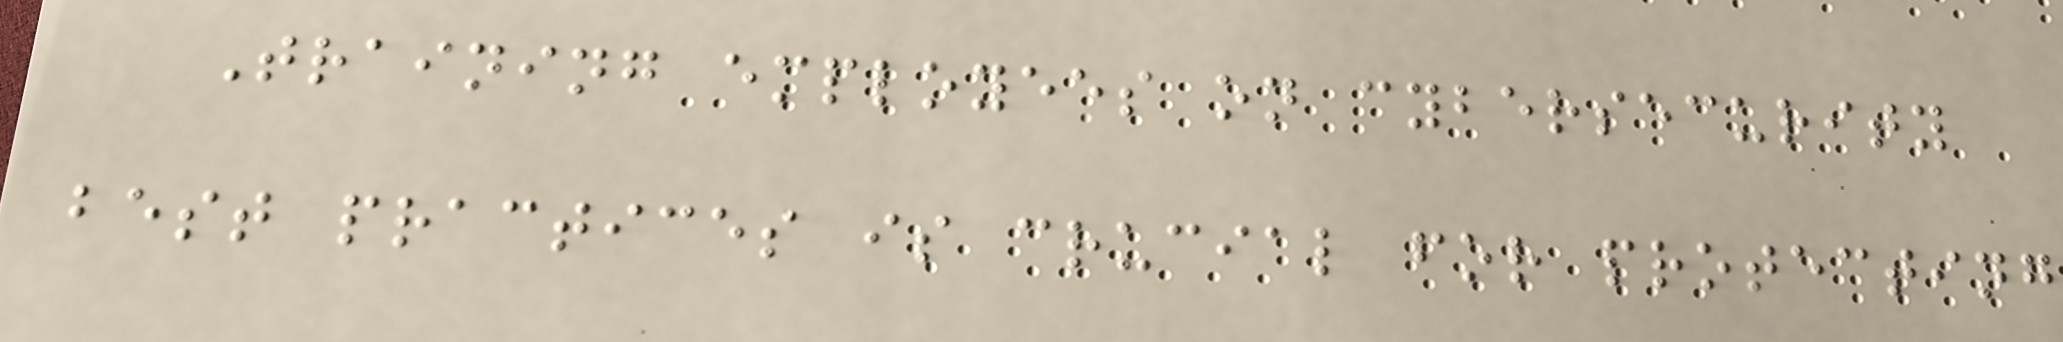Training employees on cybersecurity
best practices is crucial for protecting
